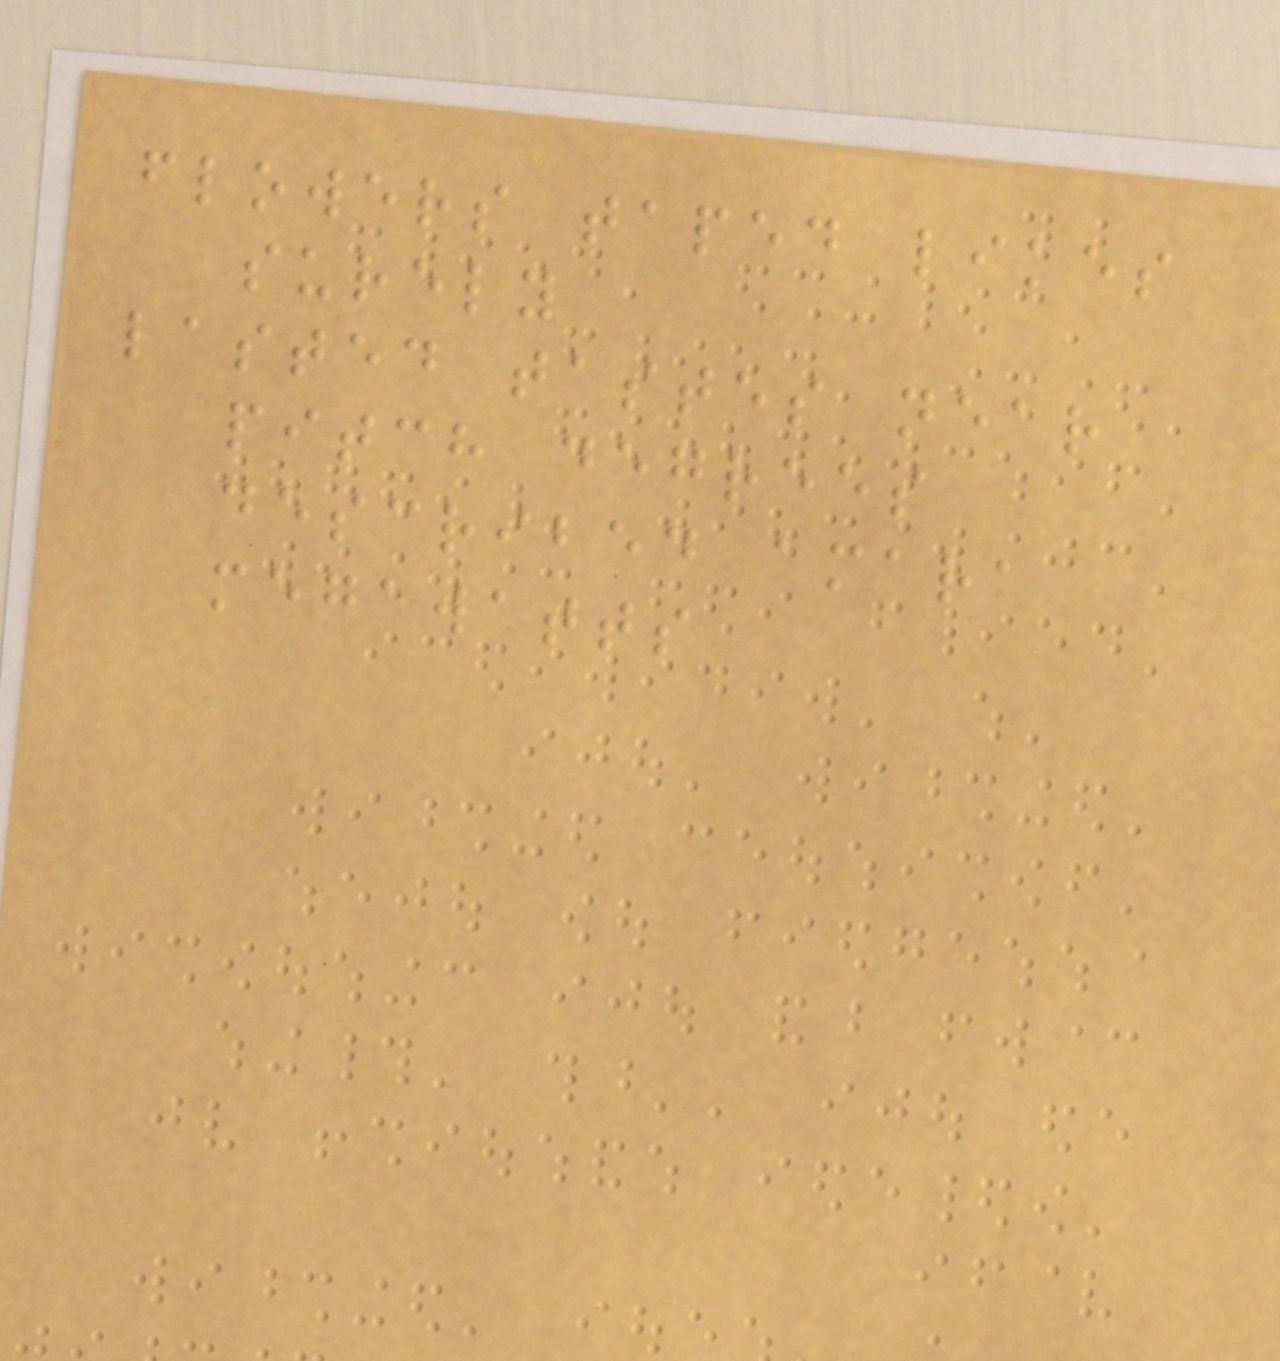flowers taped likes
surely
lasted tastes near
pitch degrees
described amara
megawatts
